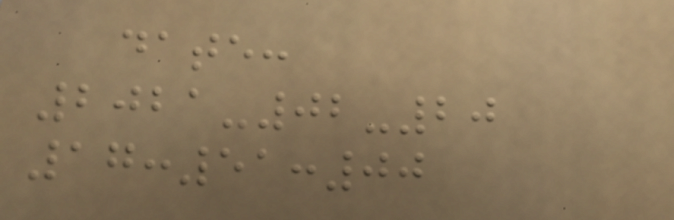date:
2021-02-20
17:51:00
